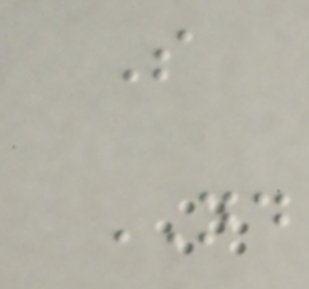S
ND
